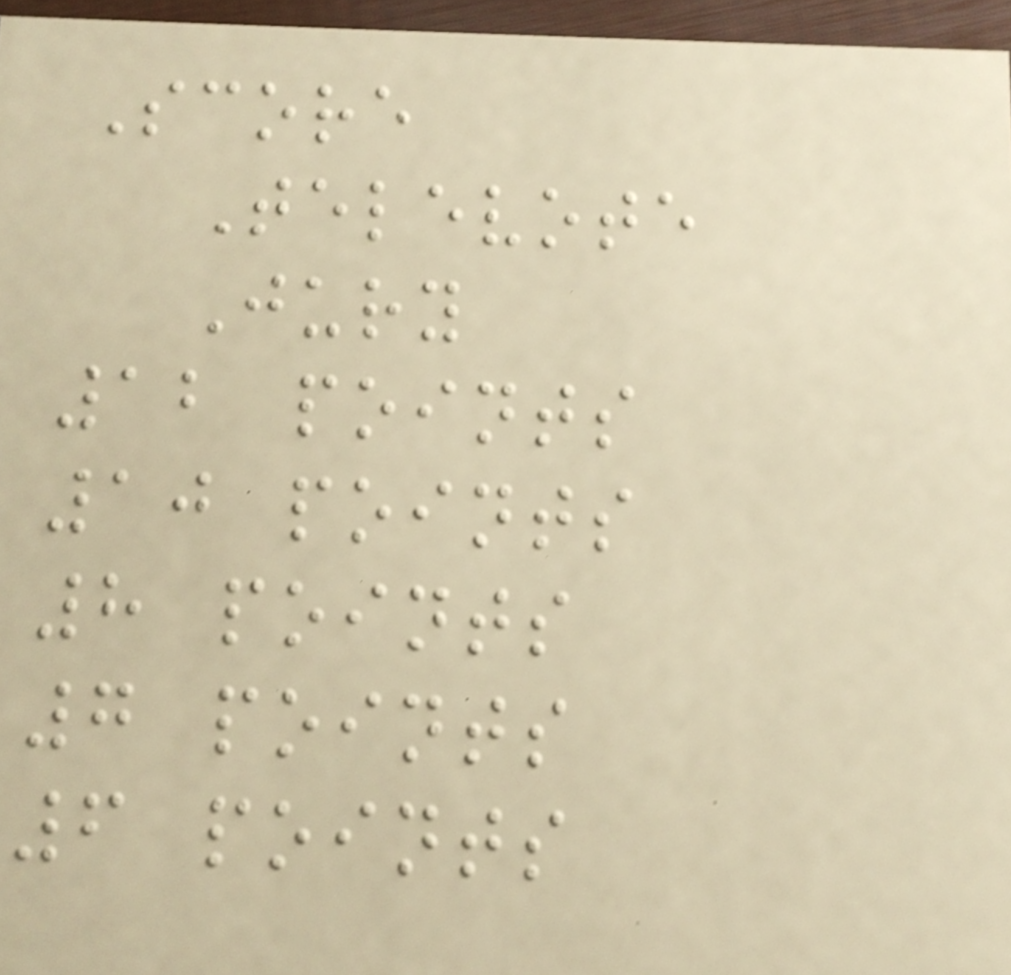Score
Televote
Jury
12 points
10 points
8 points
7 points
6 points
